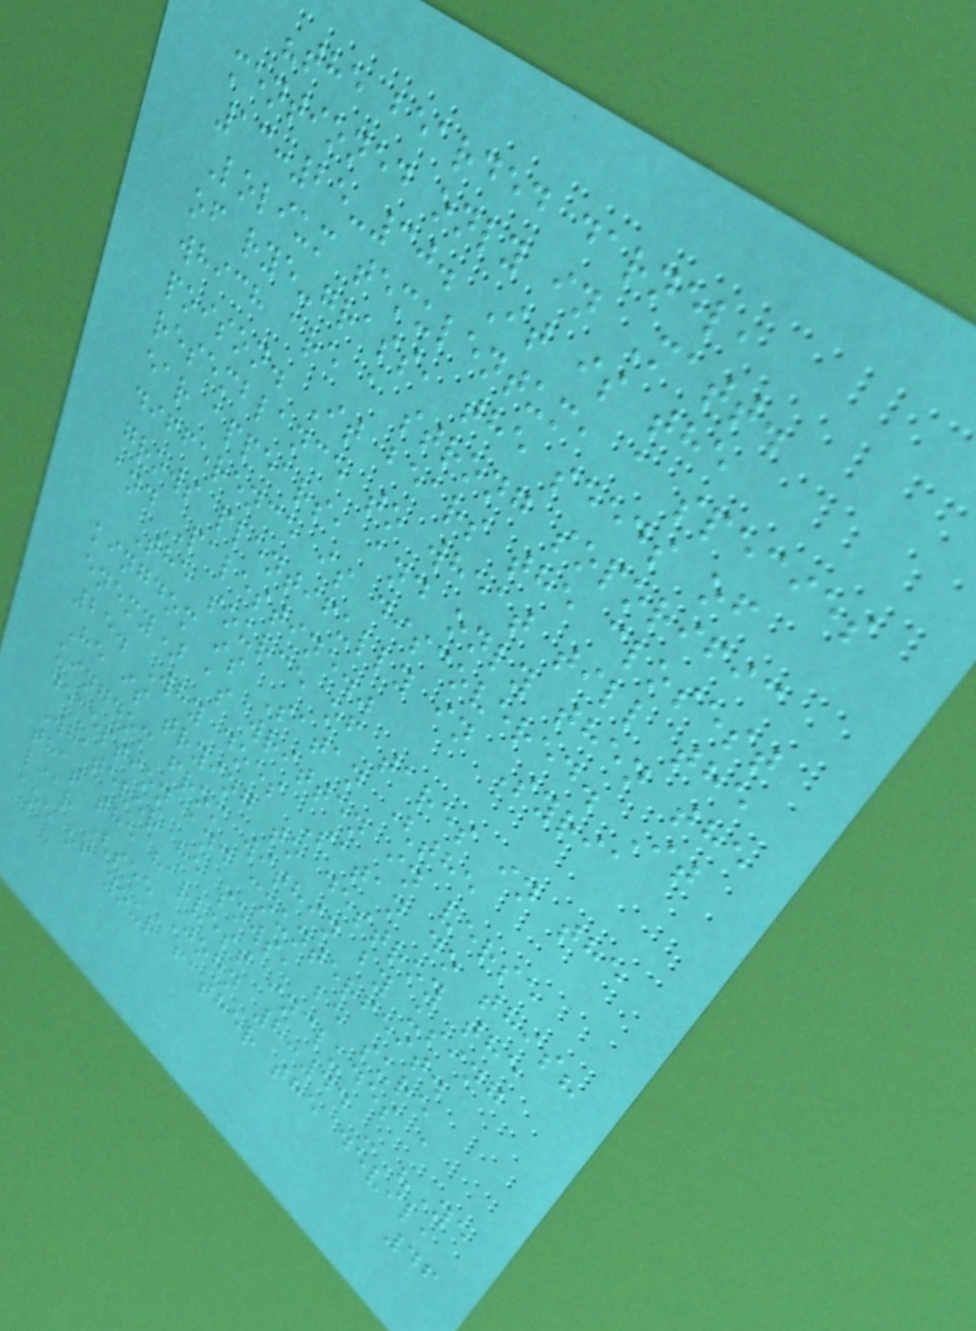"the bearded darnel,
mentioned only in Matt.
13:25-30. It is the
Lolium temulentum, a species
of rye-grass, the seeds of
which are a strong soporific
poison. It bears the closest
resemblance to wheat till the
ear appears, and only then the
difference is discovered. It
grows plentifully in Syria
and Palestine."
The source of tares in the
kingdom is Satan (the
enemy) as written in verse
25. Why does Satan do this?
He is trying to destroy the
kingdom from within by using
deception and counterfeit.
Whatever he sows, be sure
that the harvest includes a
liar (see John 8:44 - "Ye
are of your father the devil,
46
